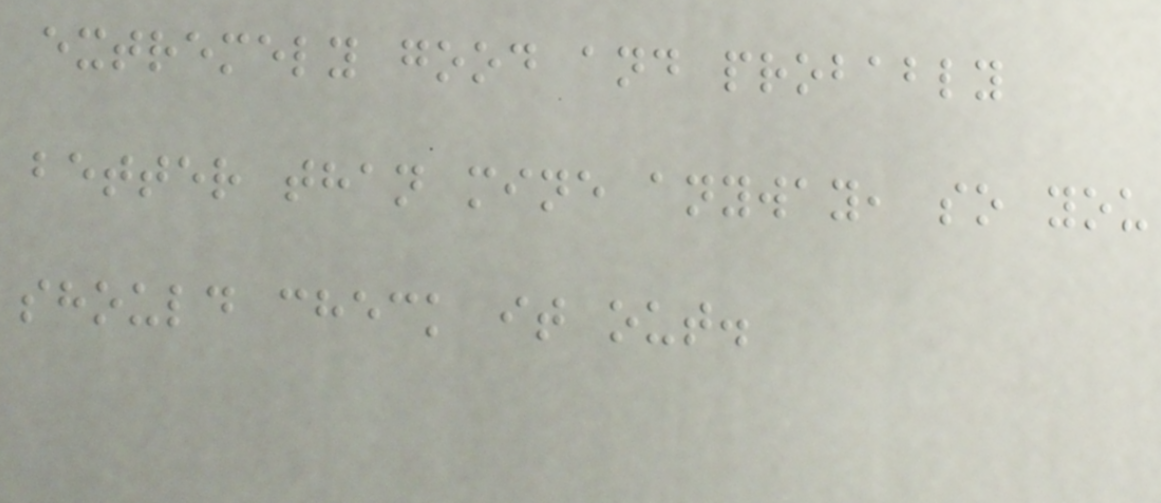extremely good and probably
better than mine anyway, so you
should check it out.
